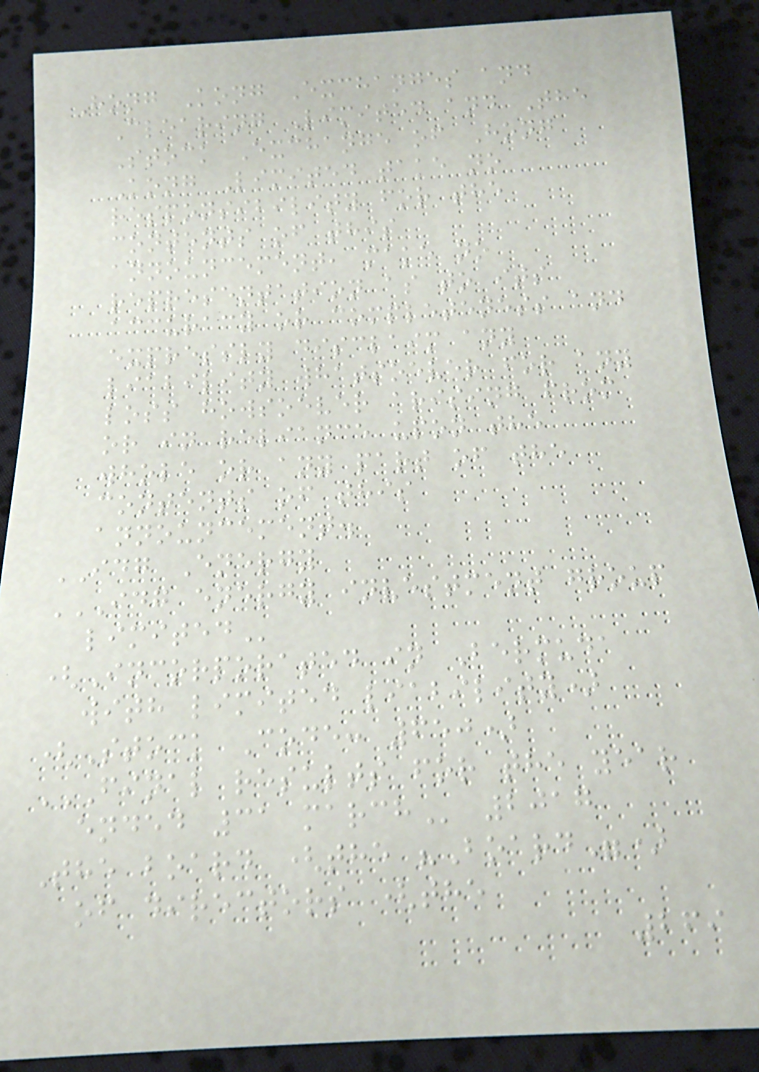Hong Kong Exchanges and
Clearing Limited and The
Stock Exchange of Hong
Kong Limited take no
responsibility for the
contents of this
announcement, make no
representation as to its
accuracy or completeness and
expressly disclaim any
liability whatsoever for any
loss howsoever arising from
or in reliance upon the
whole or any part of the
contents of this
announcement.
IDG Energy
IDG ENERGY INVESTMENT GROUP
LIMITED
(Incorporated in Bermuda
with limited liability)
(Stock Code: 650)
FINAL RESULTS FOR THE YEAR
ENDED 31 MARCH 2017
The board (the "Board")
of directors (the
269
